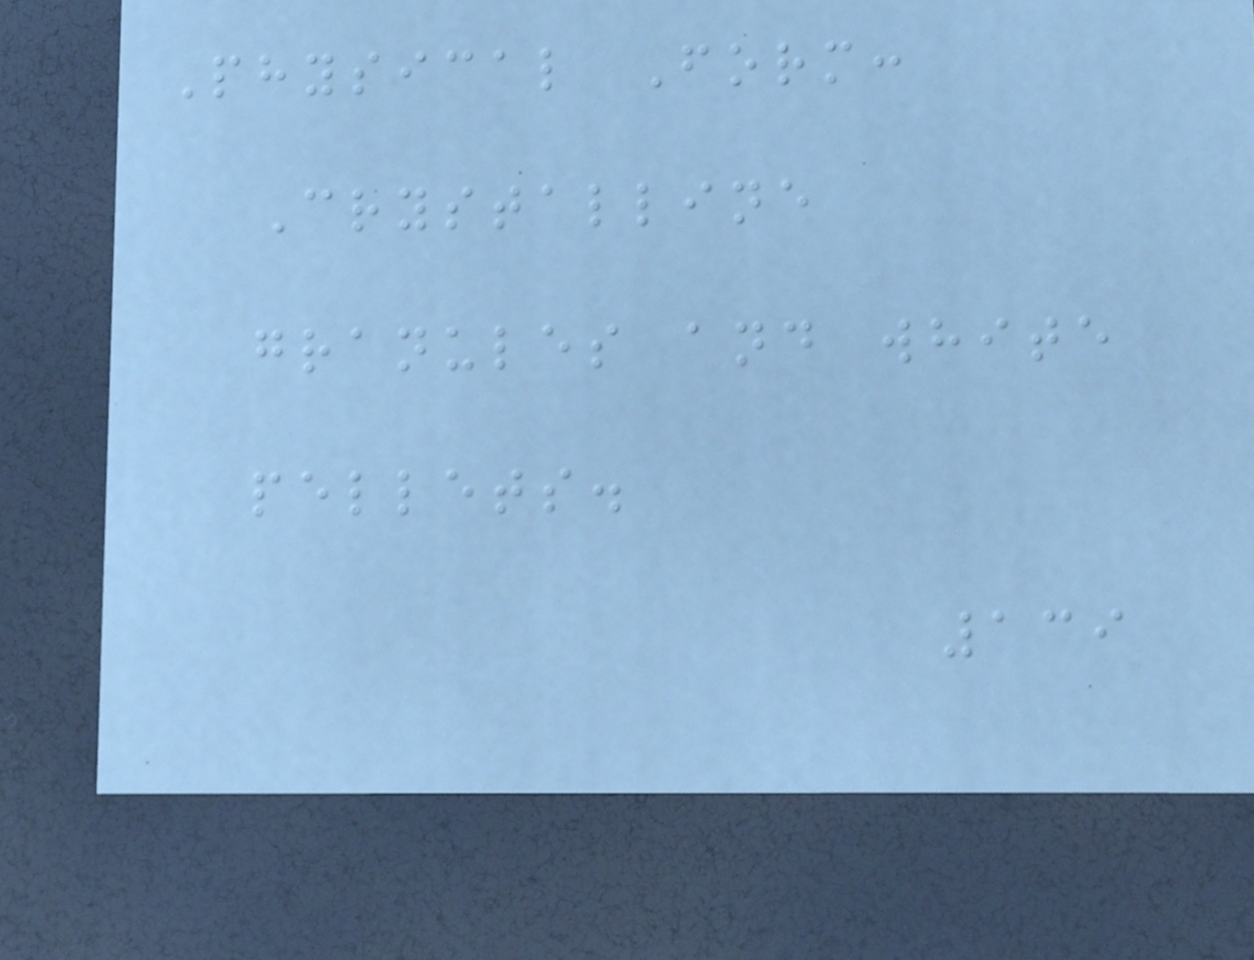Physical Form:
Crystalline
granules and white
pellets.
139
